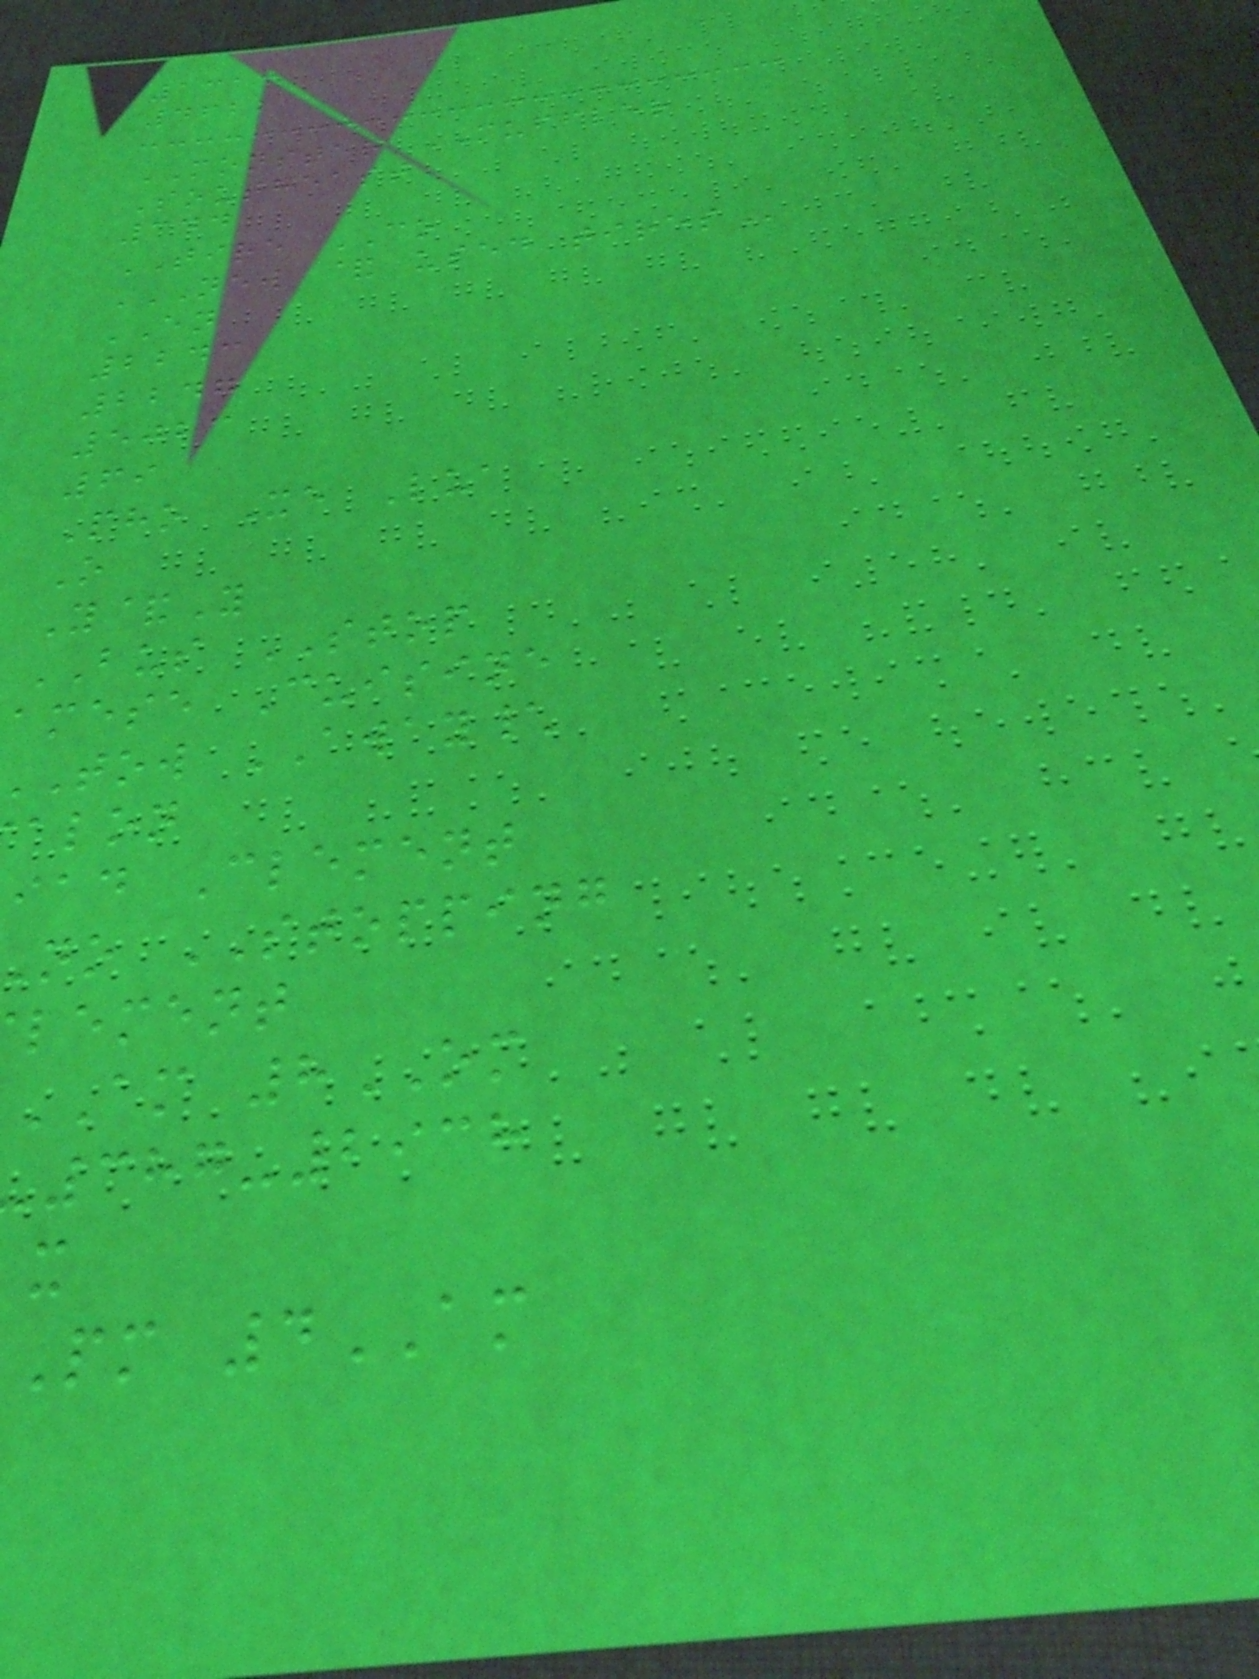1313
4622
MONSTER MUFFLER
Southeast
344
TIRE CO
NEW & USED TIRES
EN
2243
2247
5023
69
Pho Xe Lua
O
Y&Y
BUS STOP
amese Cuisine
tow AWAY\
alon
iad Clement
no STOPPING
lement
AM 8OM
387-2938
pm 4AM
